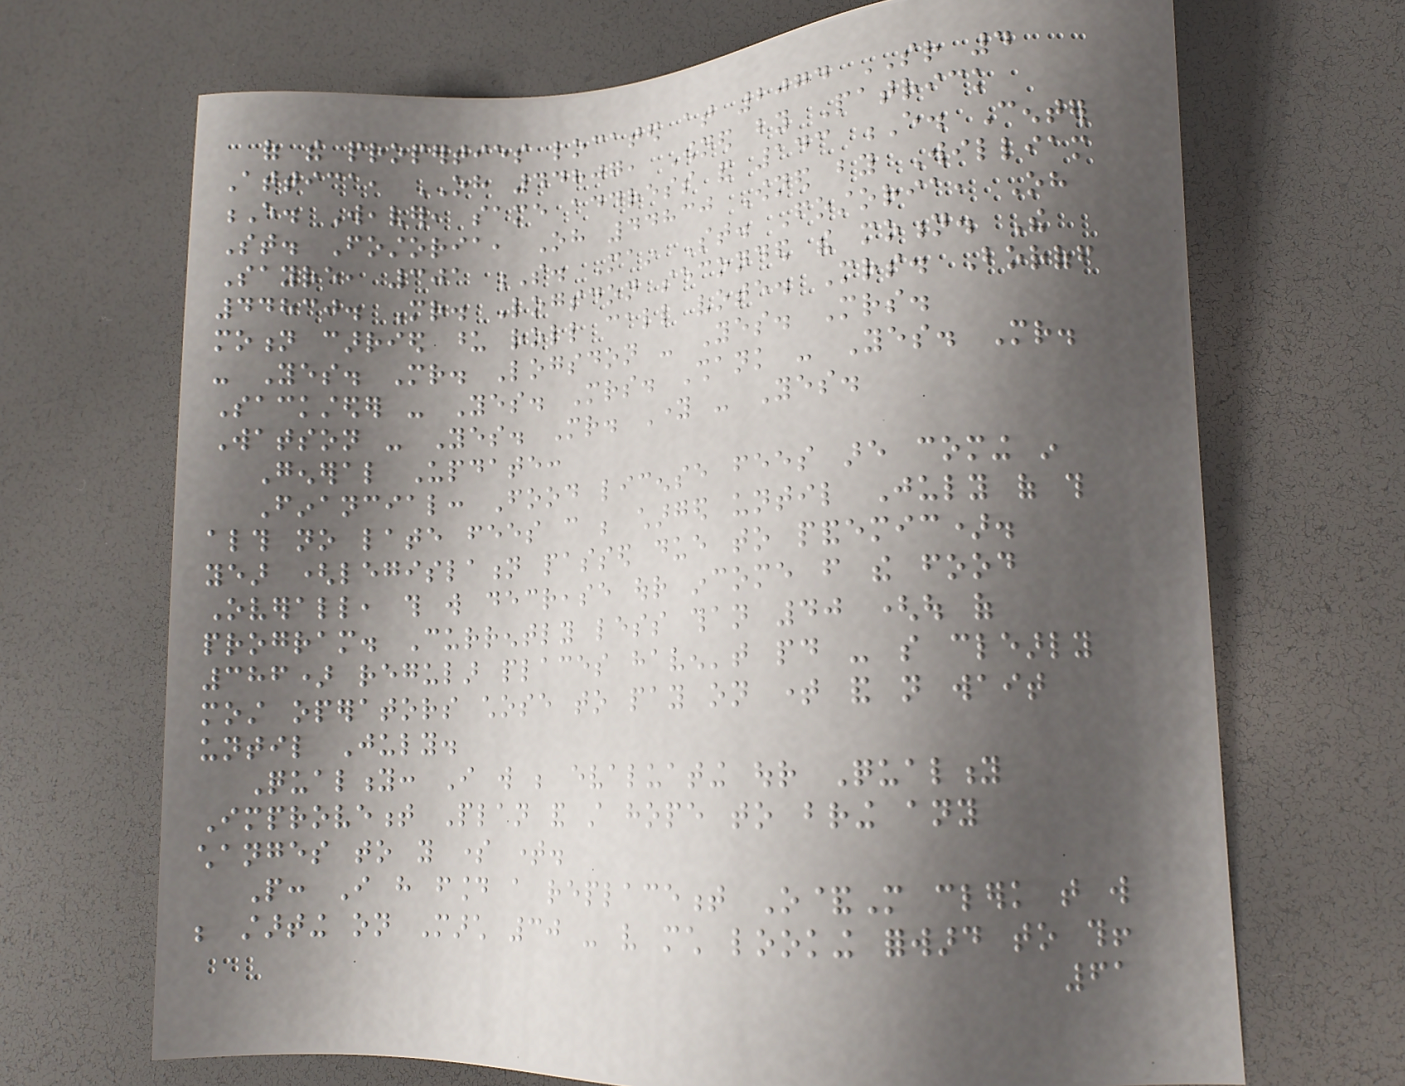of the properties located at 2074 SR 4
Attica, OH 44807, Owned by Patrick
E. Weaver, same address and 143 E. Center
St. Fostoria, Oh 44830 Owned by William
Sayre, 301 S. Main St. Fostoria, Oh
44830. Mr. Logsdon seconded the motion. The
motion carried upon roll call vote. Mrs. Boroff
- Yes. Mr. Logsdon - Yes. Mrs.
Sacksteder - Yes. Mrs. Shank - Yes. Mr.
Watson - Yes. Mr. Young - Yes.
General Update:
Financial: Food license fees are coming in
although no late fees can be charged until July of this
year (legislation passed due to pandemic).
Overall, this will decrease our income from the food
program. Currently less than 40 (out of
386) regular places haven't paid - so clearly
most operators chose to pay on time and not wait
until July.
Quality: I will be evaluating our Quality
Improvement Plan and still hope to bring any
changes to you some time.
People: I have found a replacement O&M clerk that will
be starting on March 30 - very much looking forward to this!
61
